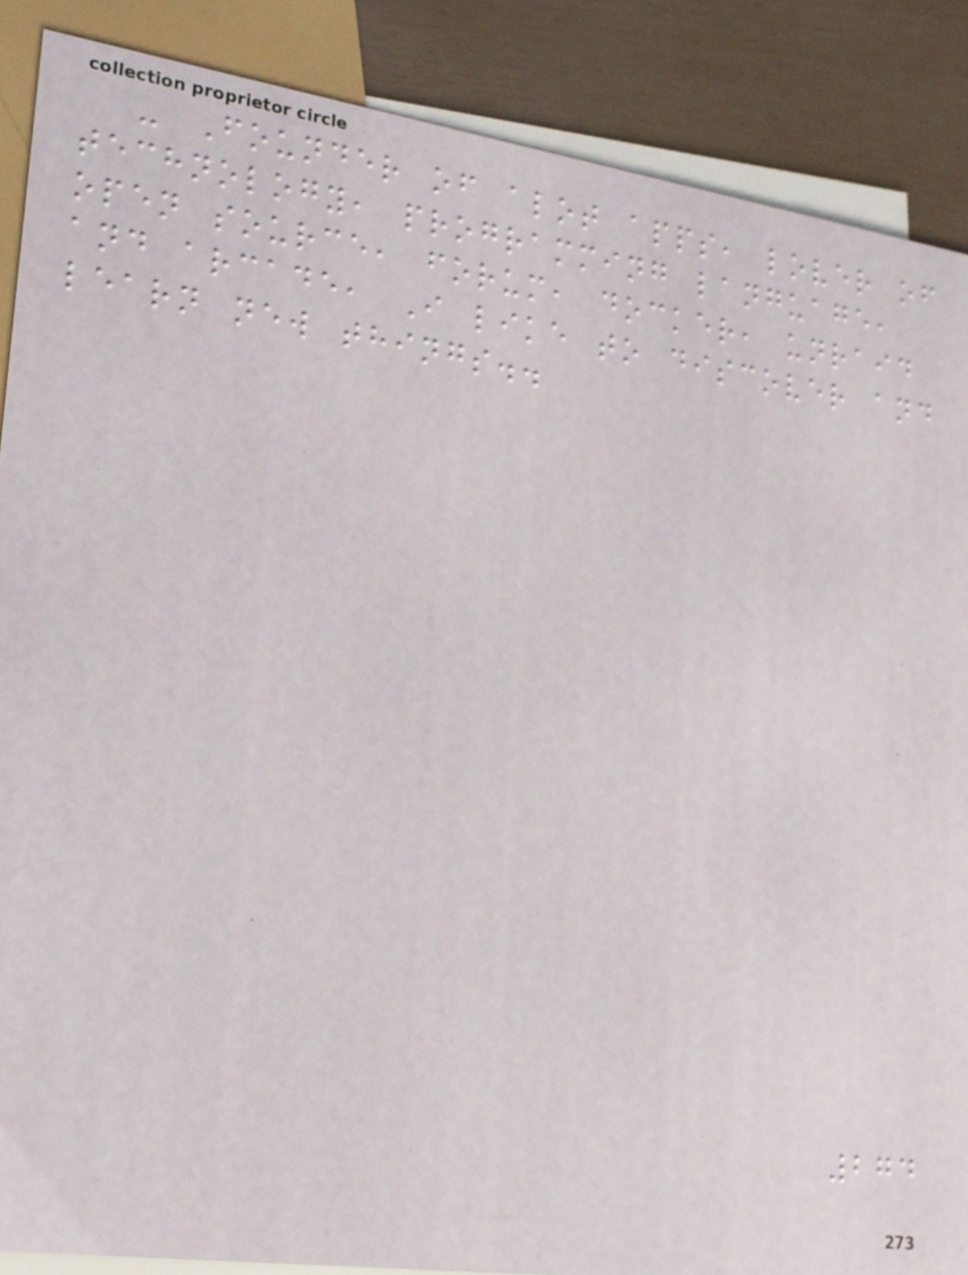- Founder of alot apps, lover of
technology, programming language,
open source, forum, docker, unraid
and arcade, I like to discover and
learn new things..
274
